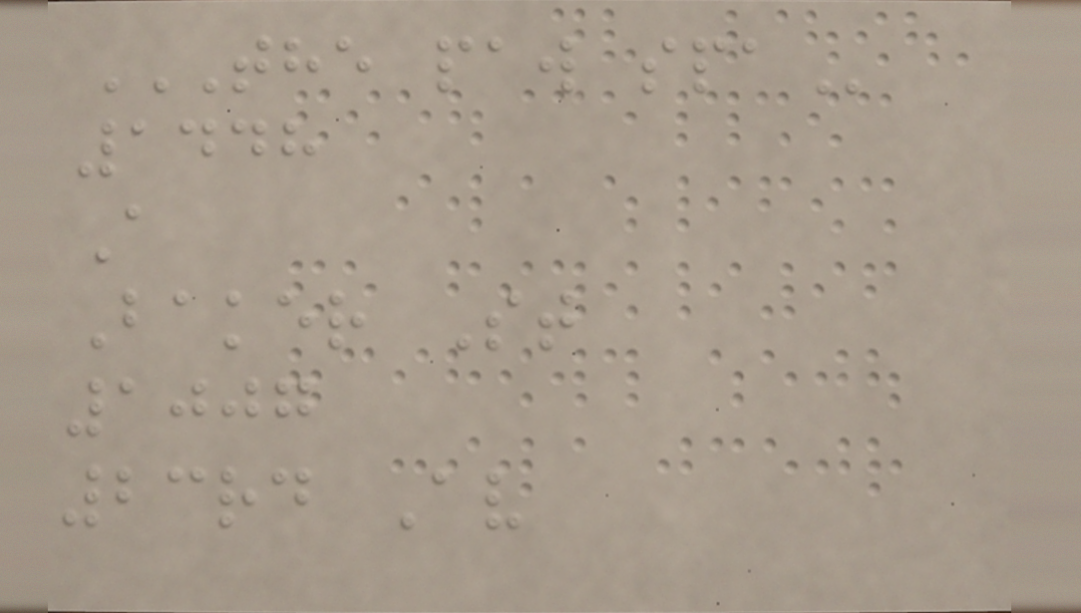THE PAW SPA
1448
A
Baker St
1007
23rd Av
